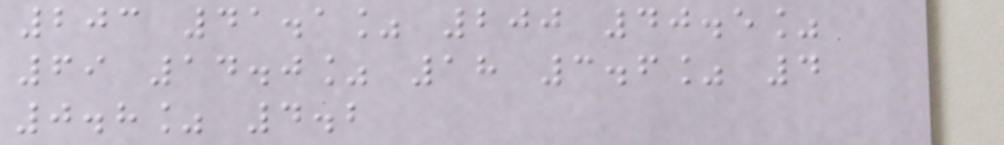203 41.1% 200 40.5%
69 14.0% 18 3.6% 4
0.8% 4.2
